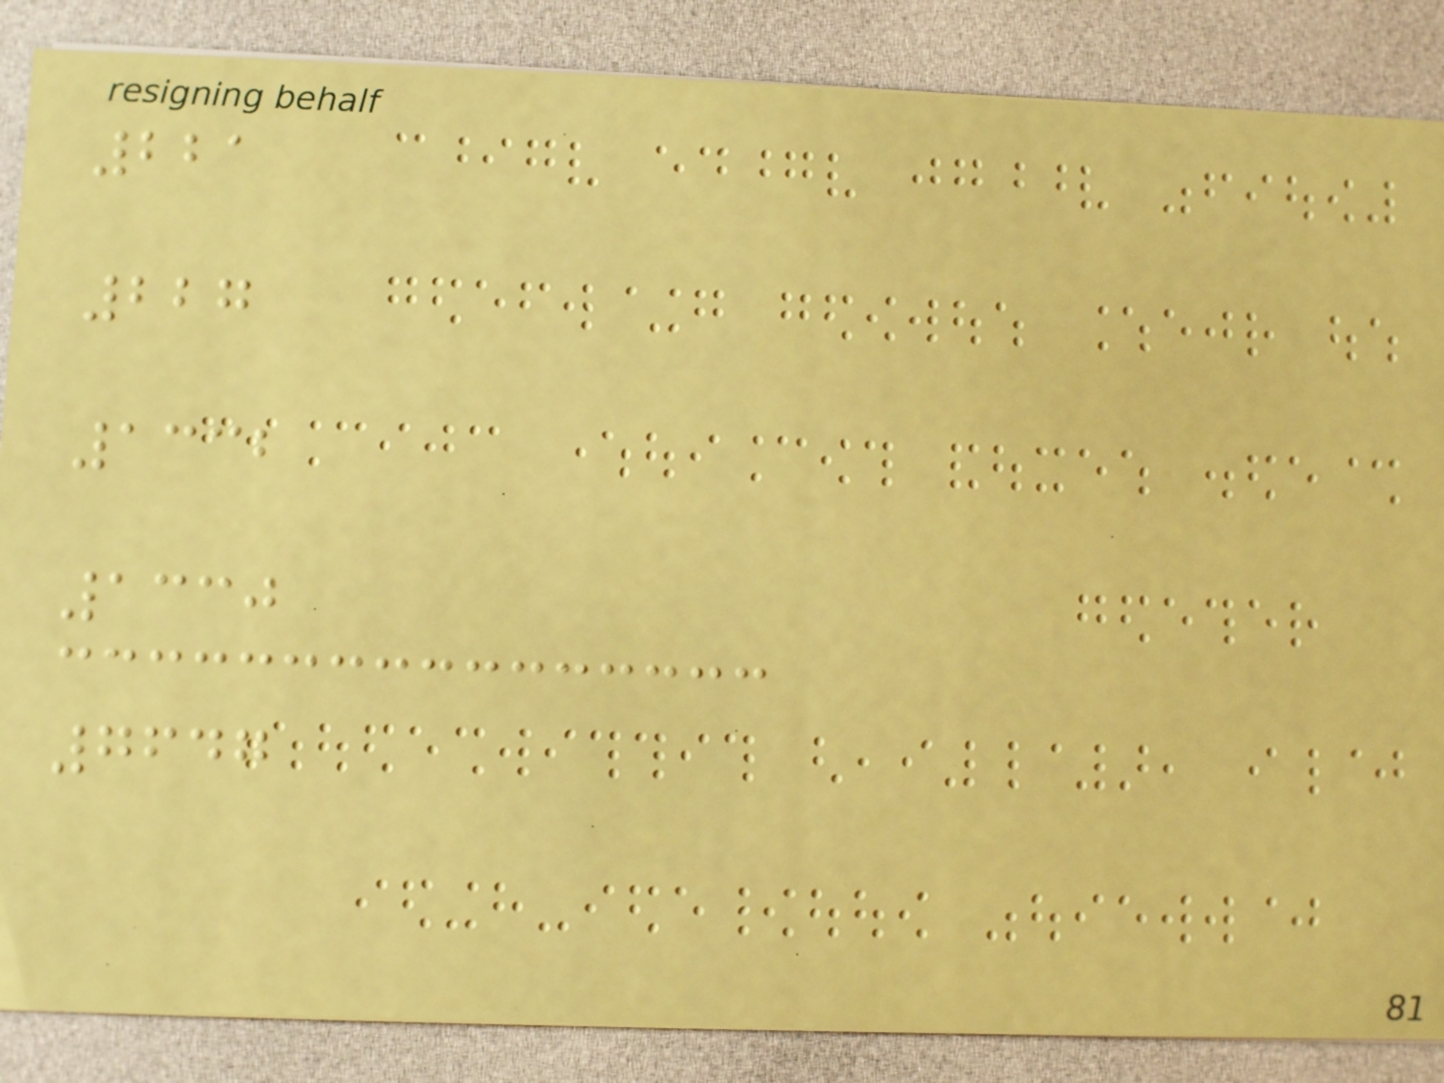221
227
1332
1330
7647
